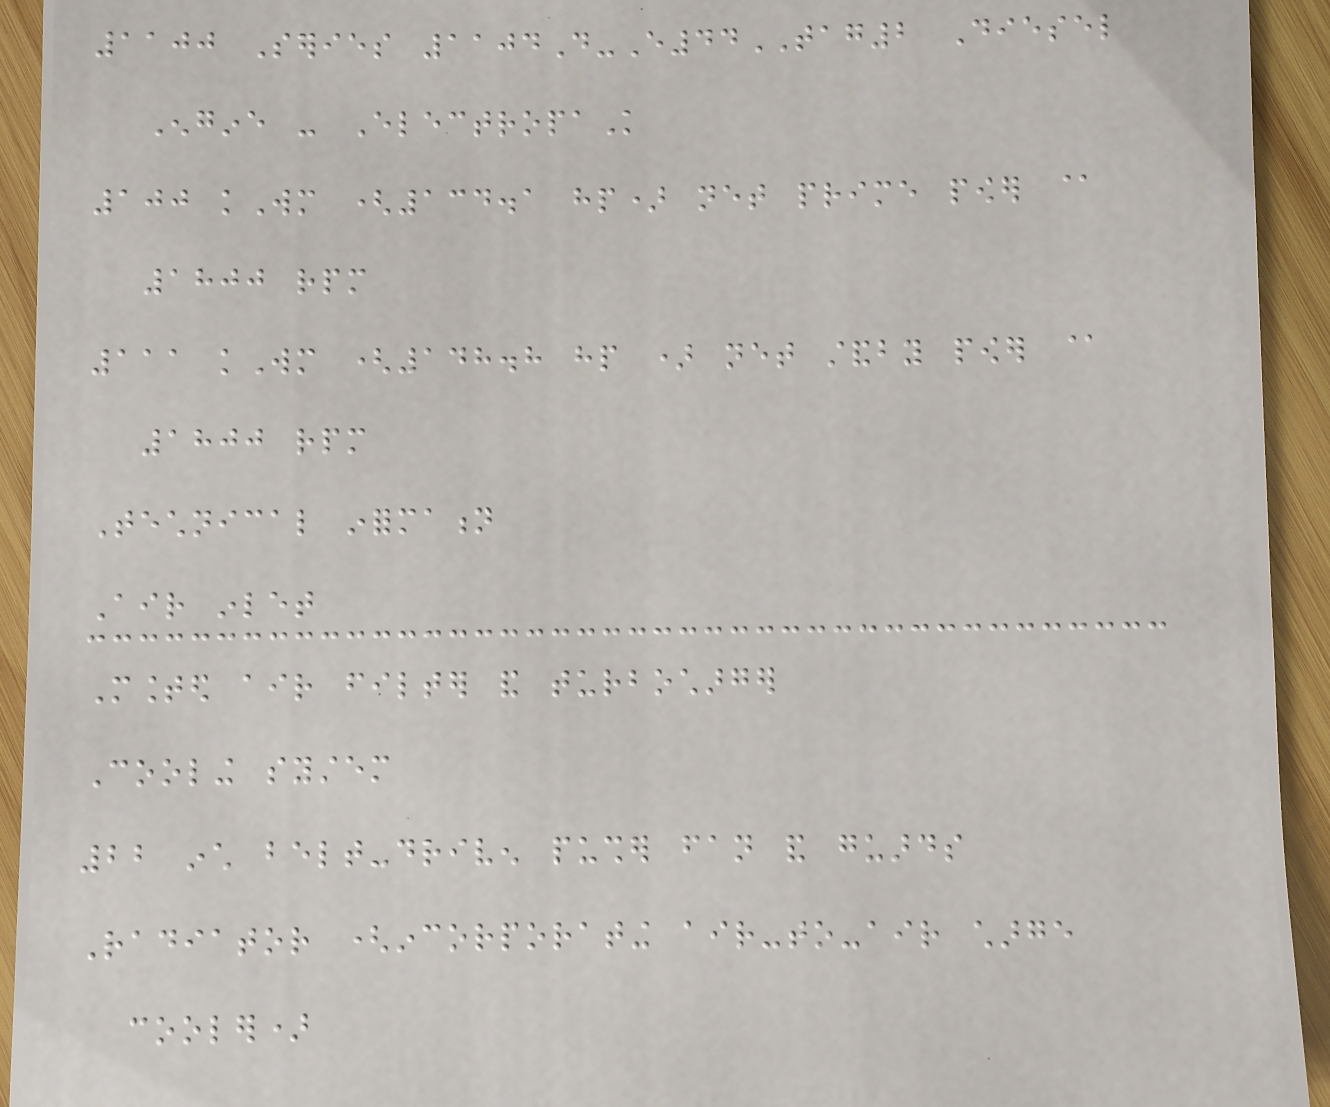1100 Series 1104D-E44TAG2 Diesel
Engine - ElectropaK
100 kWm (134.1 hp) net prime power @
1800 rpm
111 kWm (148.8 hp ) net standby power @
1800 rpm
Technical information
Air inlet
Mounted air filter and turbocharger
Cooling system
22 inch belt-driven pusher fan and guards
Radiator (incorporating air-to-air charge
cooler)
